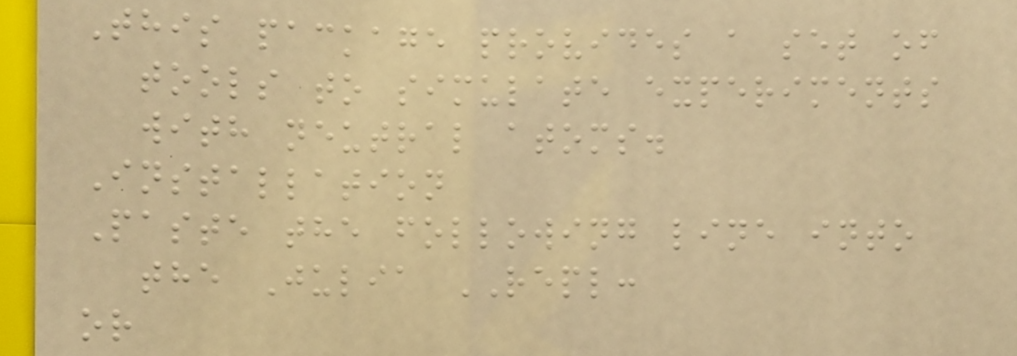This package provides a set of
tools to simulate experiments
with neutral atoms.
Installation
Paste the following line into
the Julia REPL:
or
